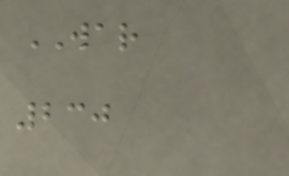WAR
230
